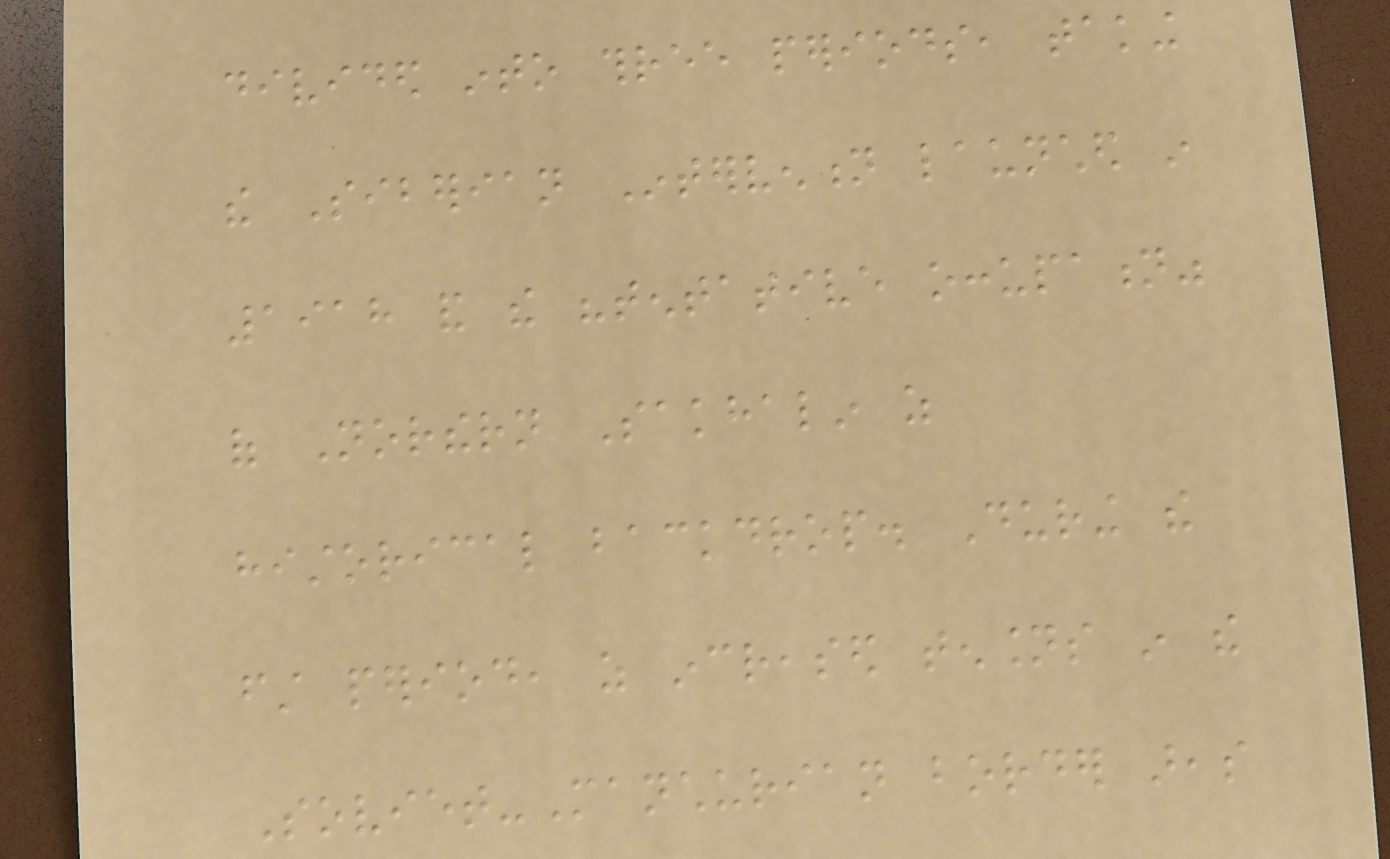divided into three periods, taking
the Siberian Intervention launched in
1918 and the "tentative occupation"
of Northern Sakhalin as
historical backdrop. During the
first period, as increased tensions in the
Soviet-Manchurian border areas
